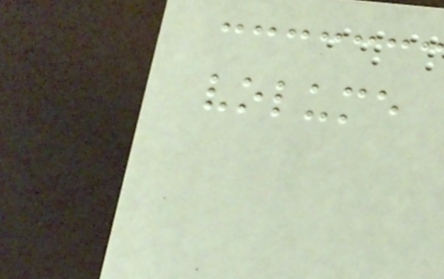volume
